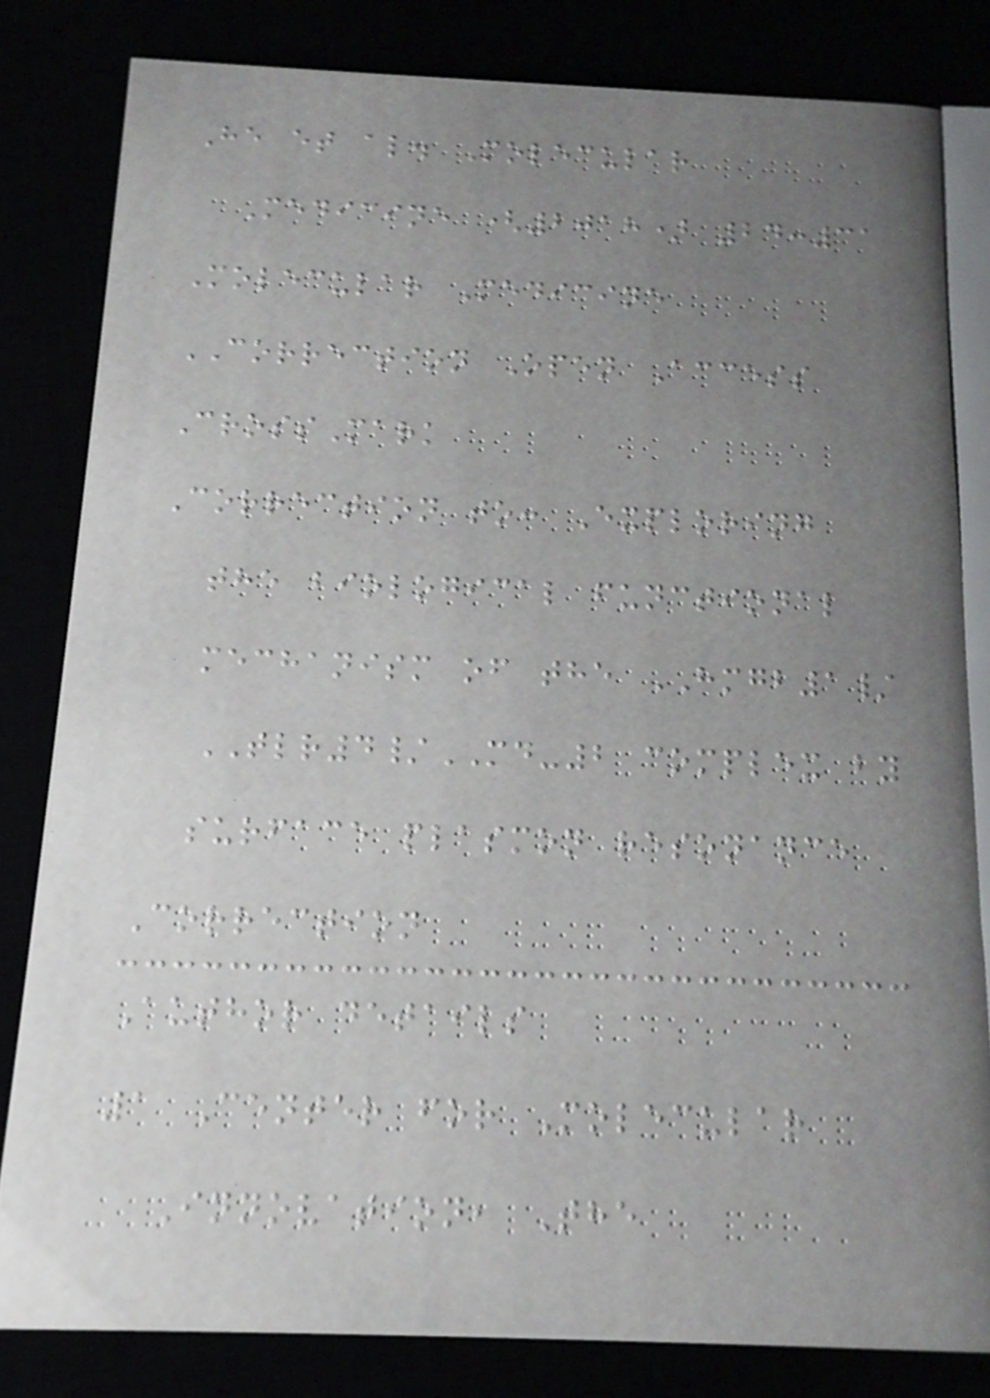He et al. Molecular
Medicine (2018) 24:31
Molecular Medicine
CORRECTION Open Access
CrossMark
Correction to: Exploring
the biological functional
mechanism of the HMGB1/
TLR4/MD-2 complex by
surface plasmon resonance
Correction
Author details
1 Center for Molecular
Innovation, The
